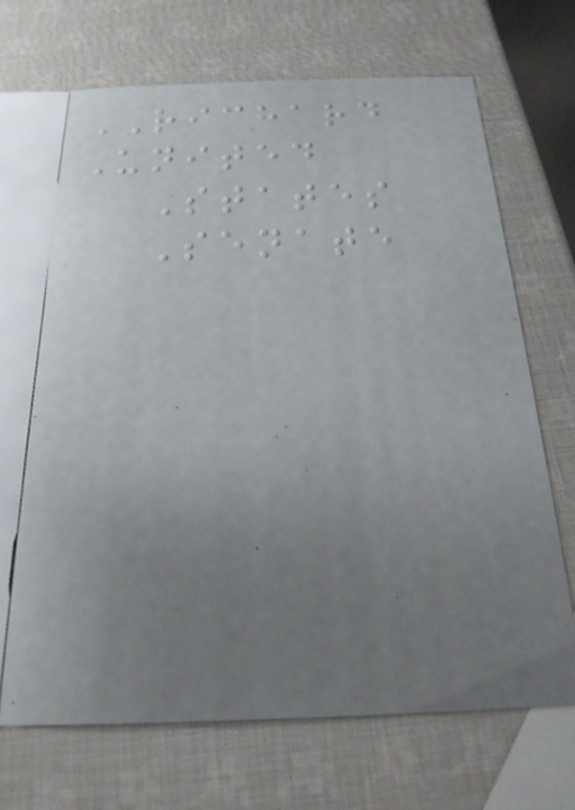RICHARD
United
States
Senate
